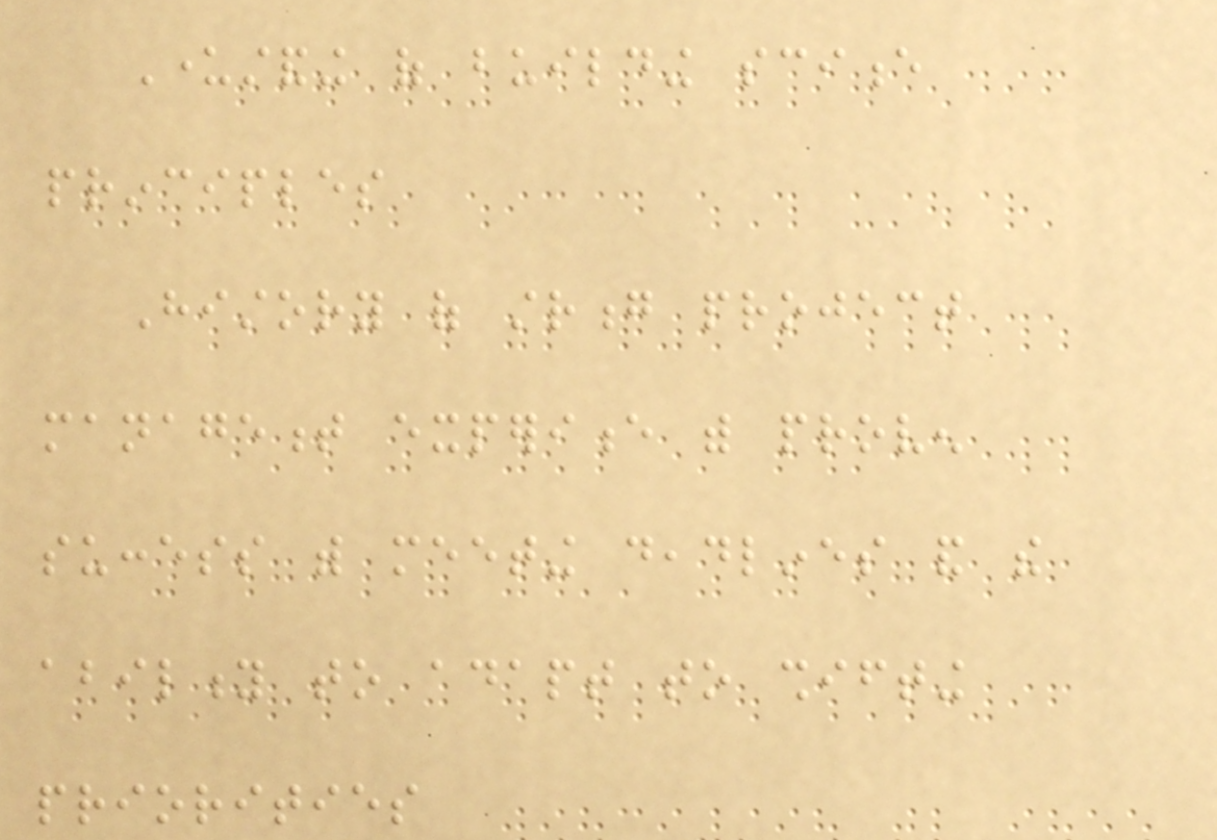Understanding of building science
principles
History of strong project
management experience with proven
success with meeting deadlines and the
ability to adapt to shifting
priorities
